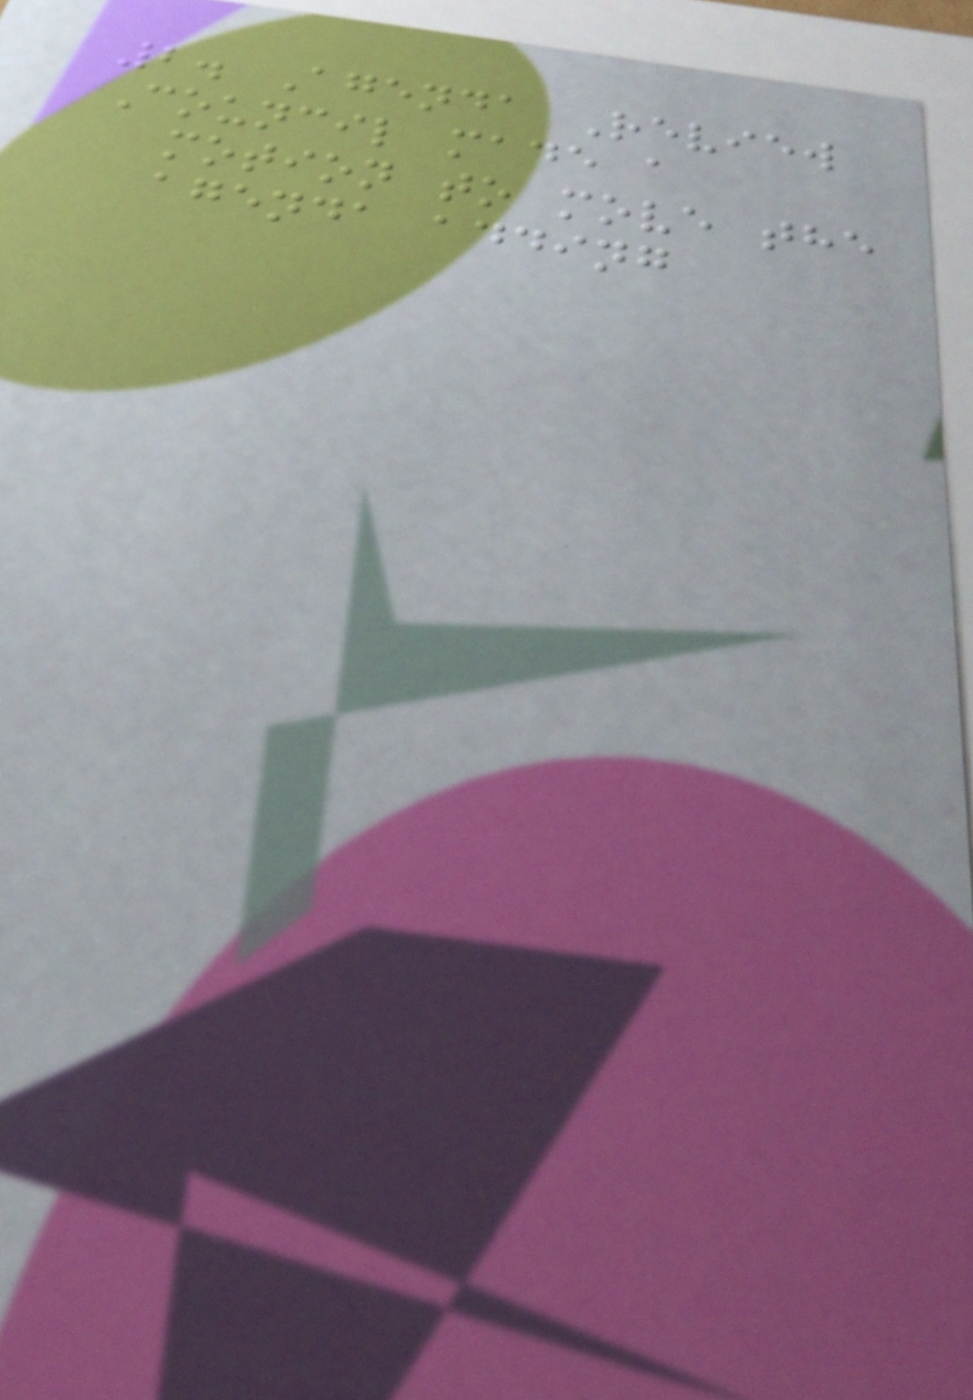2. Agenda Review
Council made a
motion to move the
agenda adding
